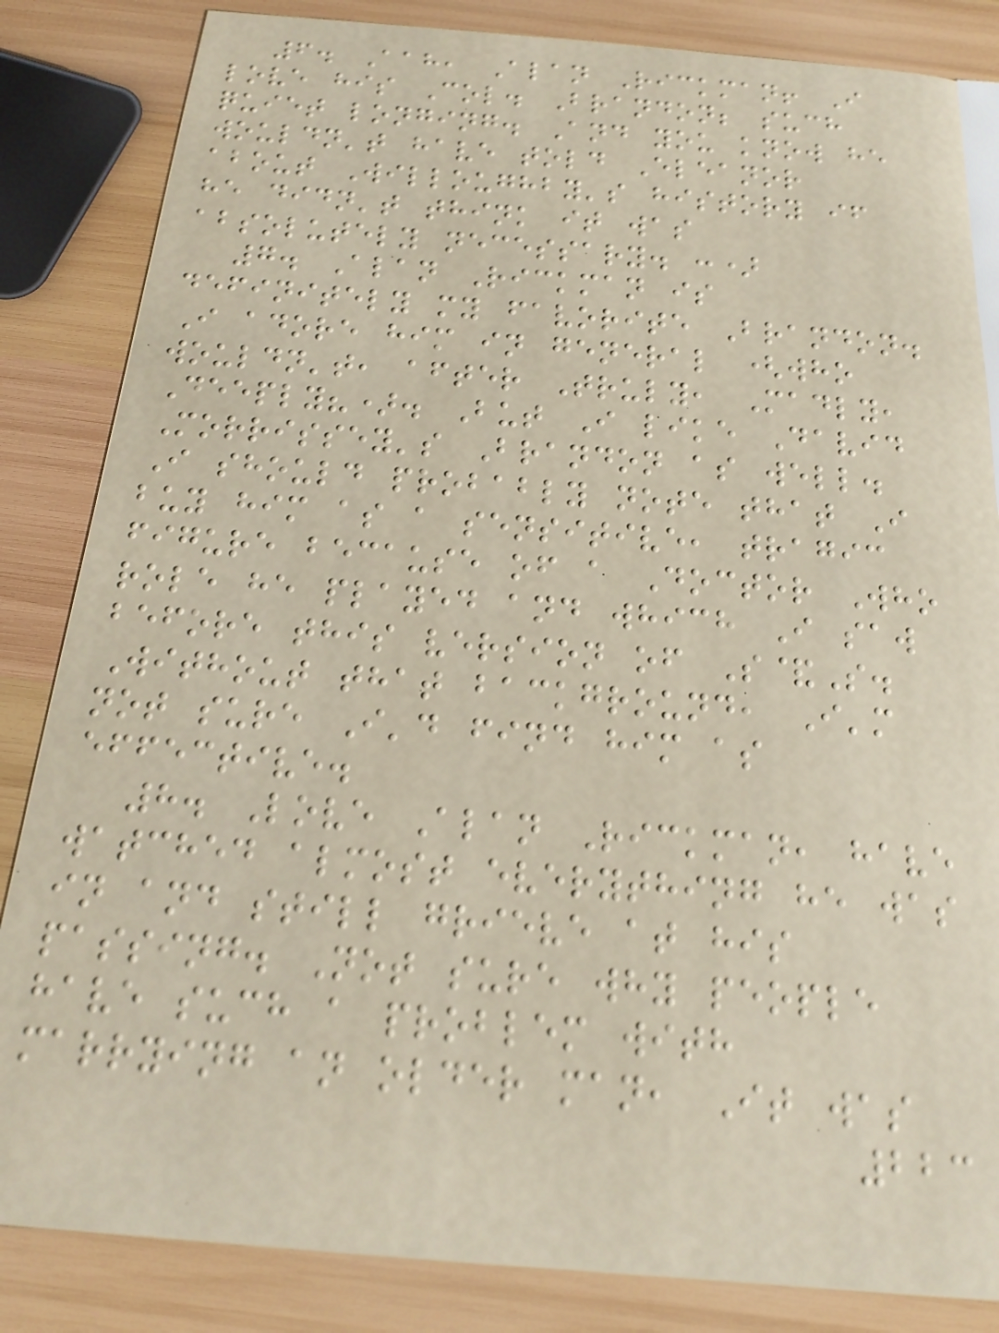6. Aah, Alan Rickman! I
love his Col. Brandon; such
quiet longing. And you know he
wouldn't have told Eleanor
about Willoughby's history if
he didn't think it was
absolutely necessary. :)
7. Alan Rickman is
definitely my favorite Brandon.
I adore him in general (who
wouldn't, after Truly, Madly,
Deeply?). But I like David
Morrissey's Brandon as well.
I should probably note that I
buy him as a sensitive, tragic
figure because of a Doctor Who
role he played and which I saw
before this version of S&S.
Without that background, I'm
not sure I'd find him as
effective.
8. Love Alan Rickman, have
watched almost everything he was
in and still grieve at his
passing. Not sure why people
have such a problem with
marrying an older man, It was
223
